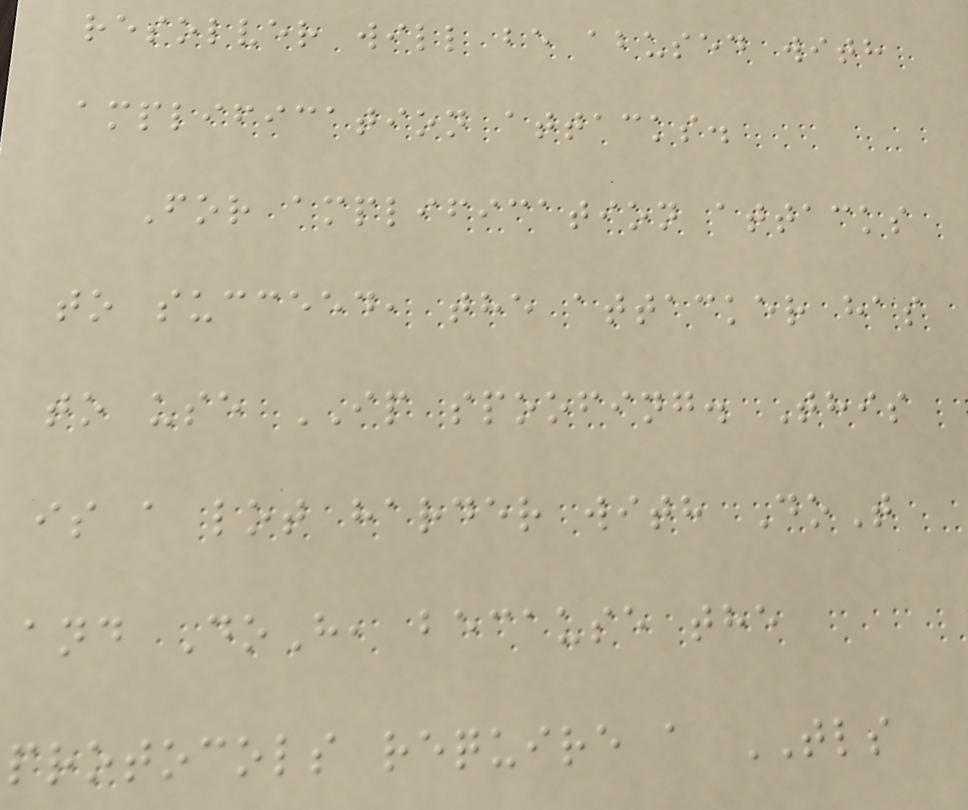resolver will be abused with
amplification attacks.
For amplification attacks
to succeed, the attacker has
to use IP spoofing. This
is a lot harder with DoT
and DoH, because the
protocols require a TLS
